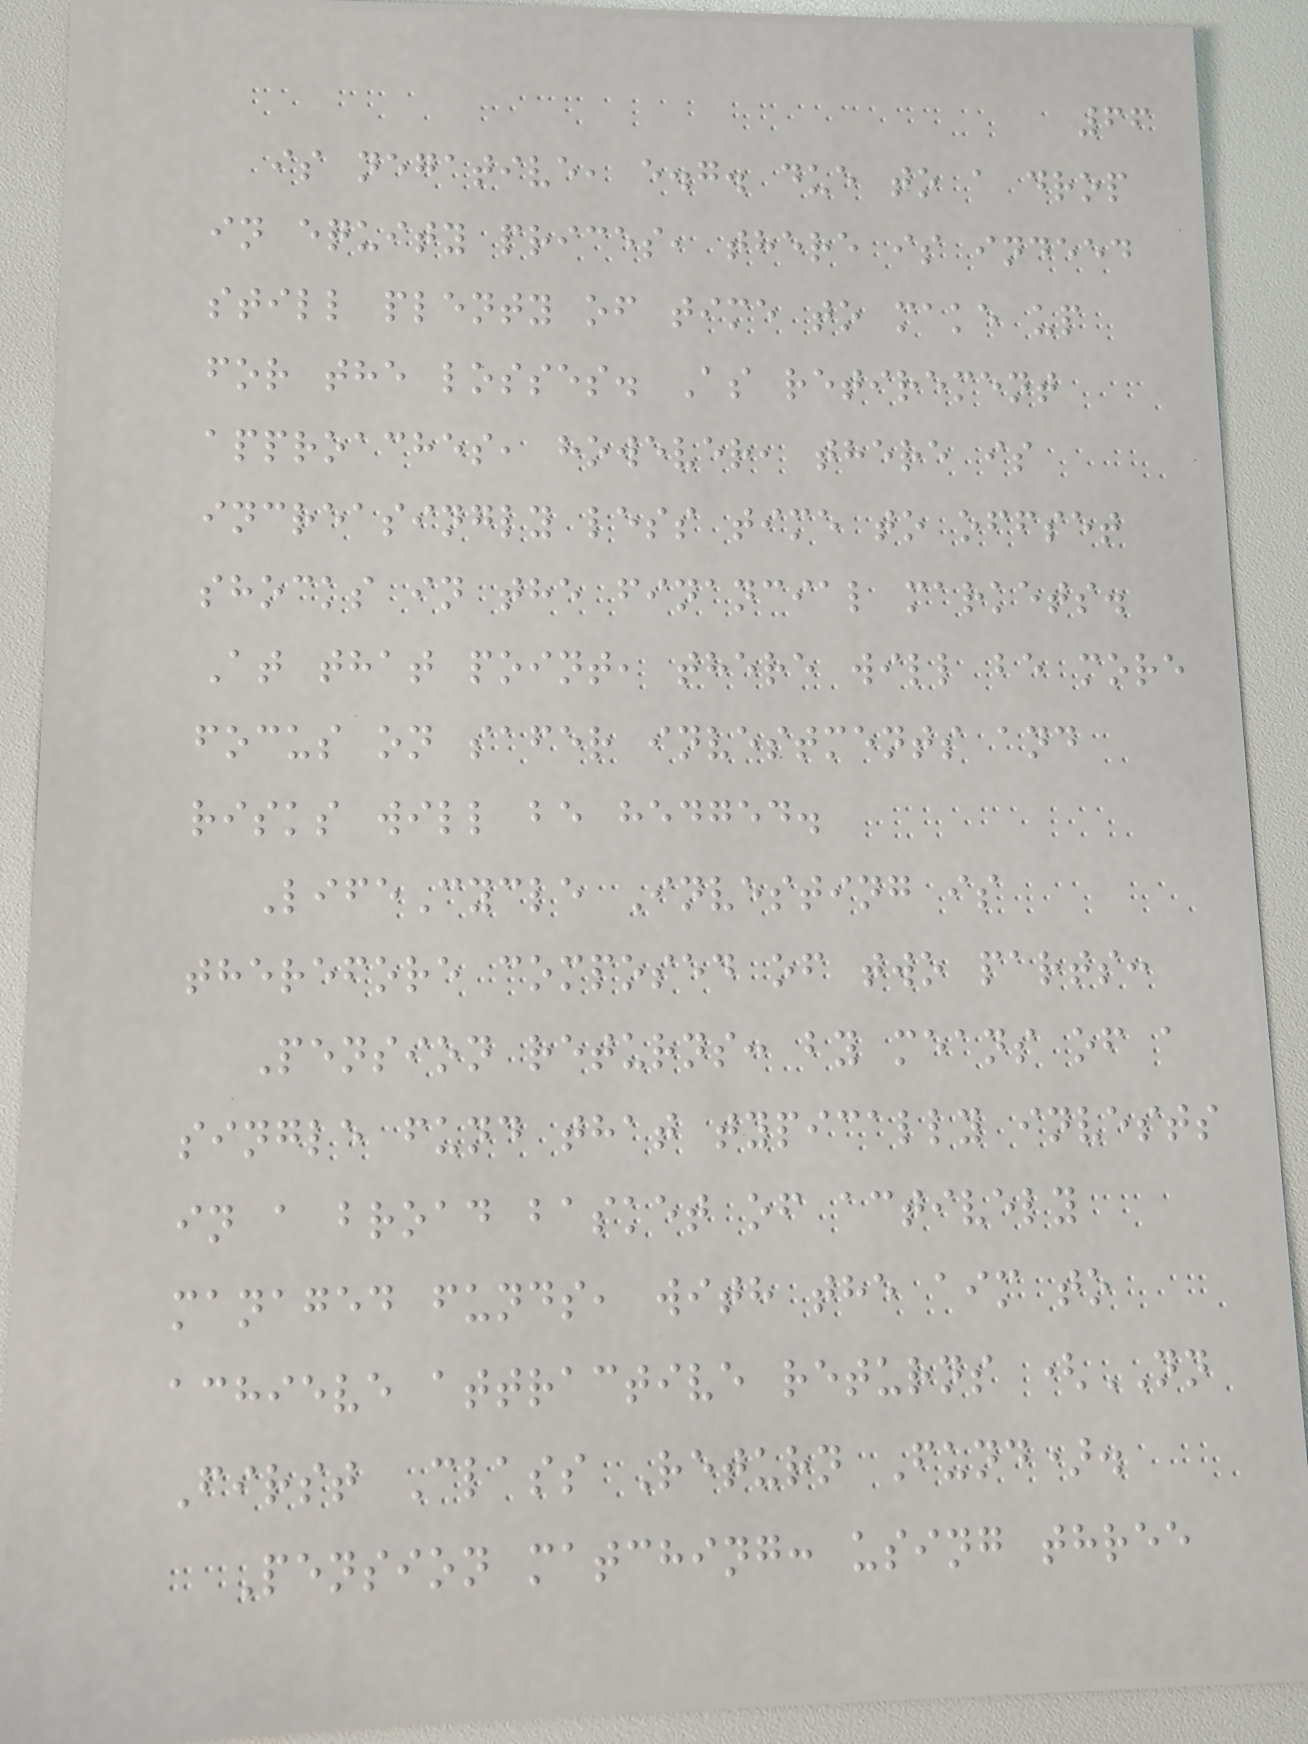66
is negative, e.g. due to a drop
in equity prices, there is indeed
still plenty of time to make up
for the losses. As retirement
approaches, however, there is
increasingly less time to offset
shocks in the financial markets.
At that point, there will be more
focus on safer investments and
risks will be hedged.
LifeCycle Investing is
therefore composed of two parts:
Pension returns: by means of a
single fund that typically invests
in a broad basket of actively
managed funds, with the aim to
achieve attractive returns (NN
First Class Return Fund).
Pension matching: using three
